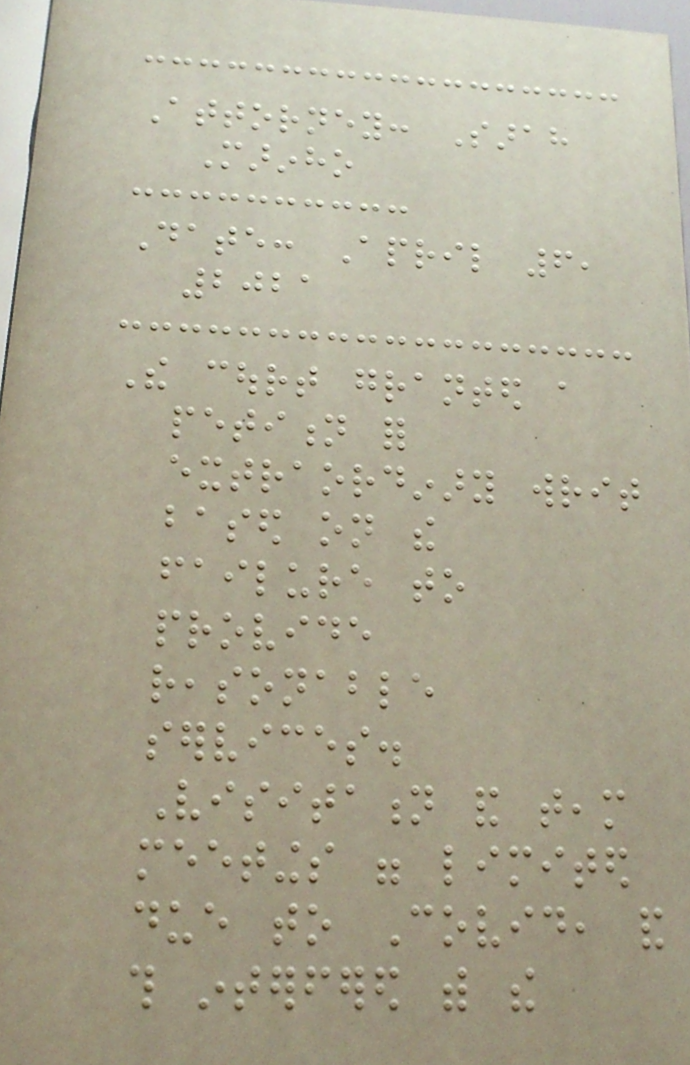Attorney: Sarah
Marinho
Date: April 6,
2021
The court granted a
petition for
extraordinary writ
based on the
failure to
provide
reasonable
services.
Visitation and team
meetings were limited
due to Covid, and
this interfered with the
